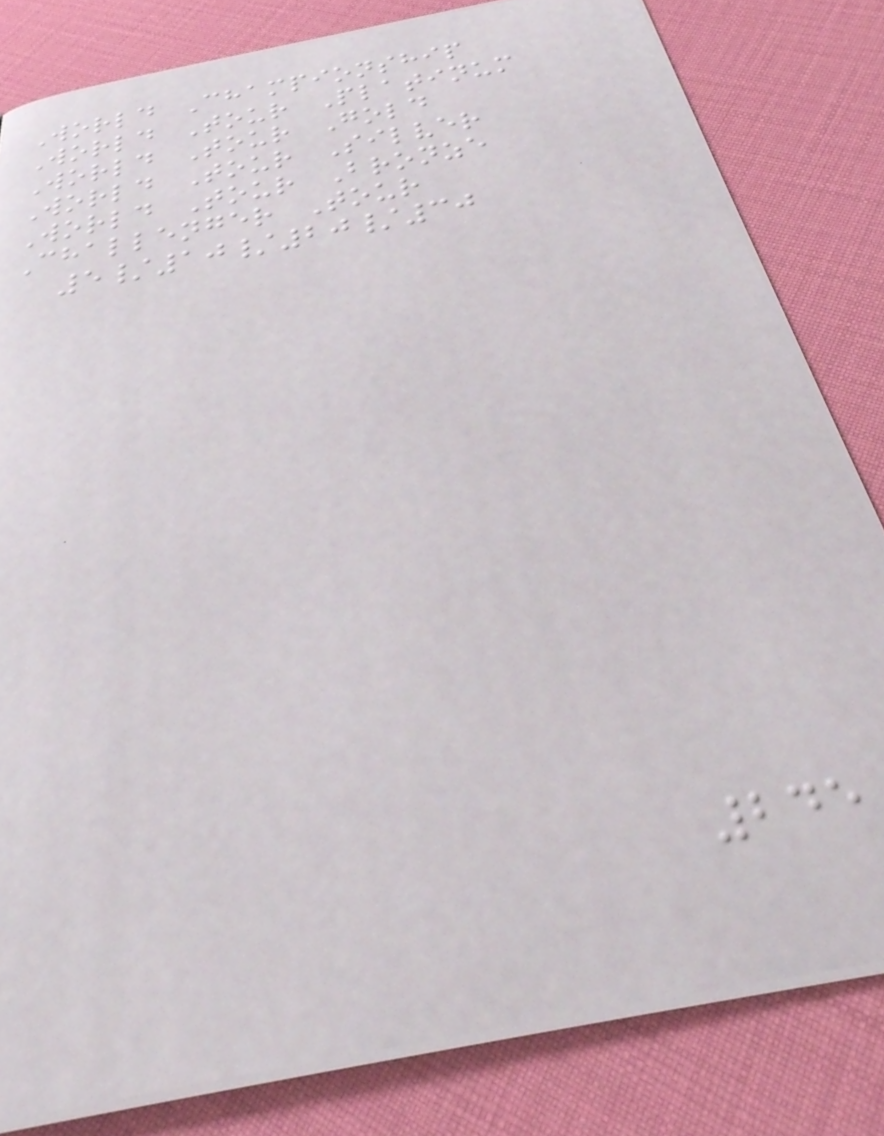World Championship
World Tour Platinum
World Tour Gold
World Tour Silver
World Tour Bronze
Challenger Tour
5/10/20/30
245
